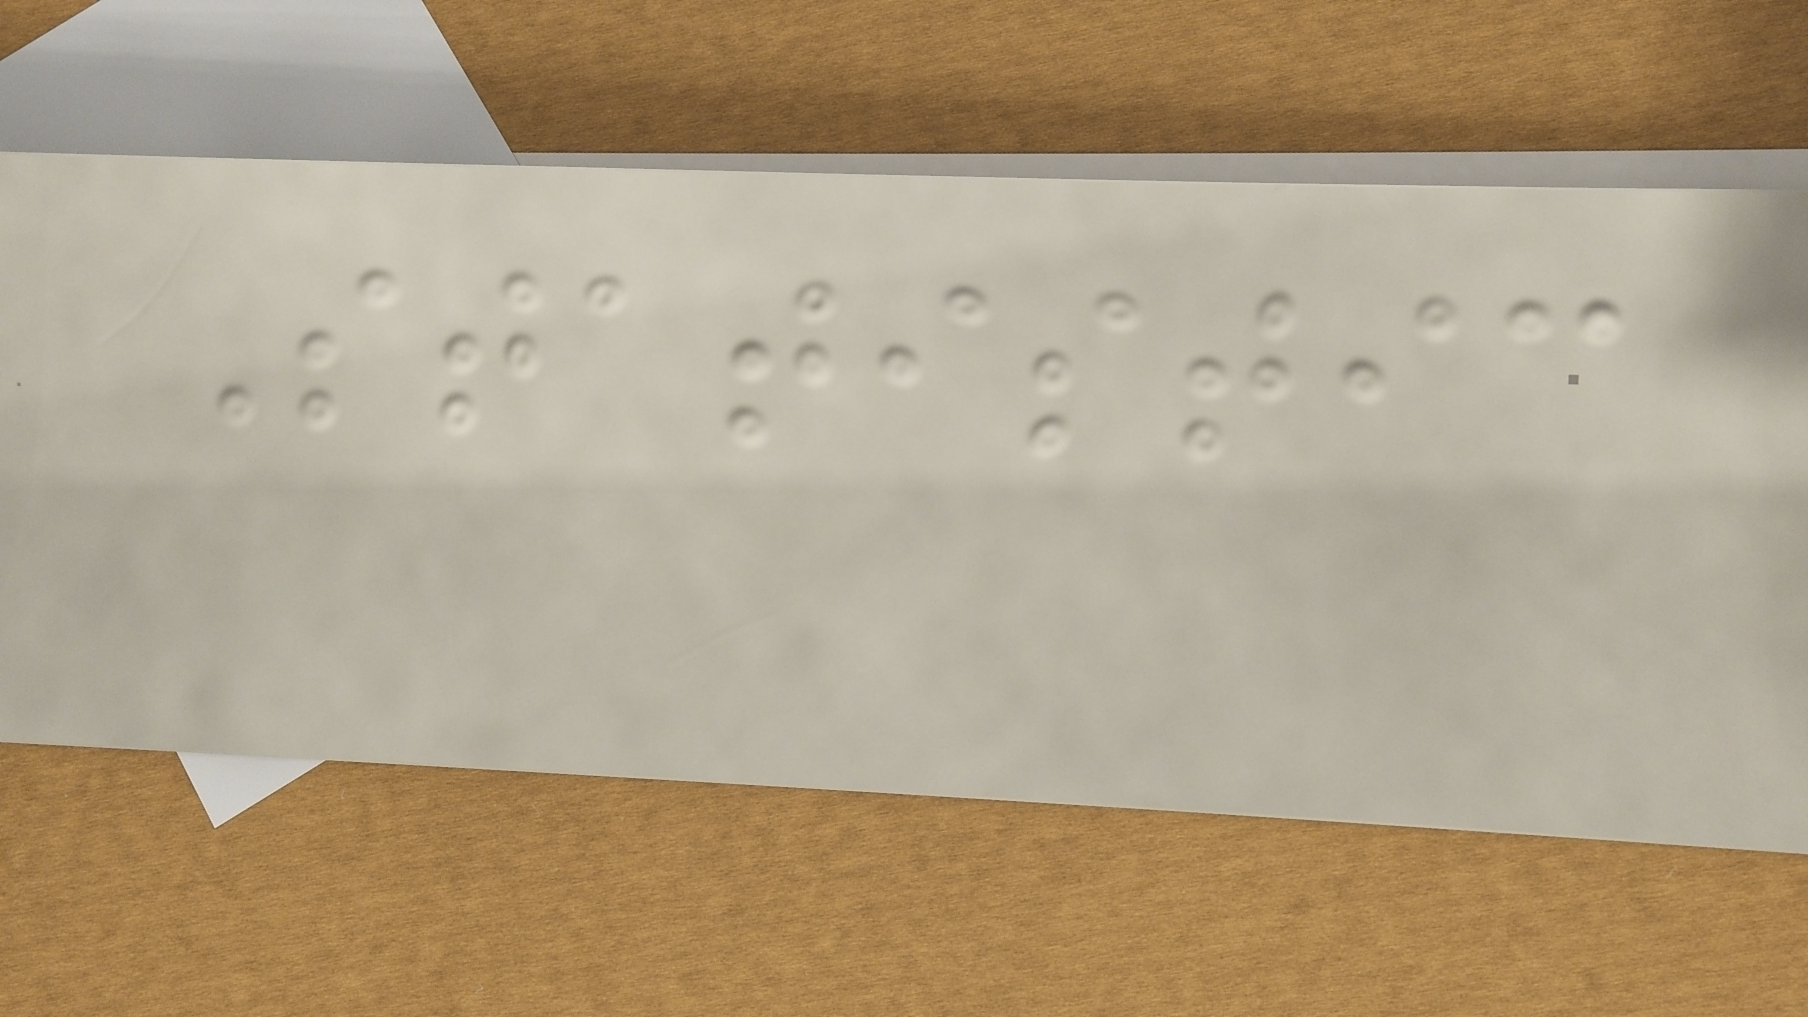Statistic
